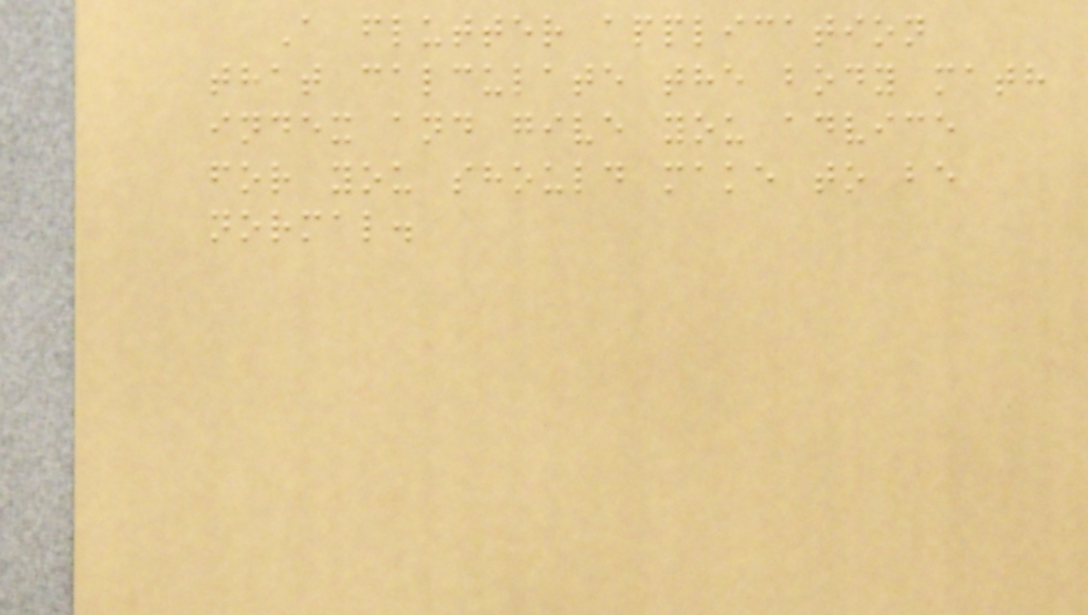A flutter application
that calculate the body math
index and give you advice
for you should make to be
normal.
